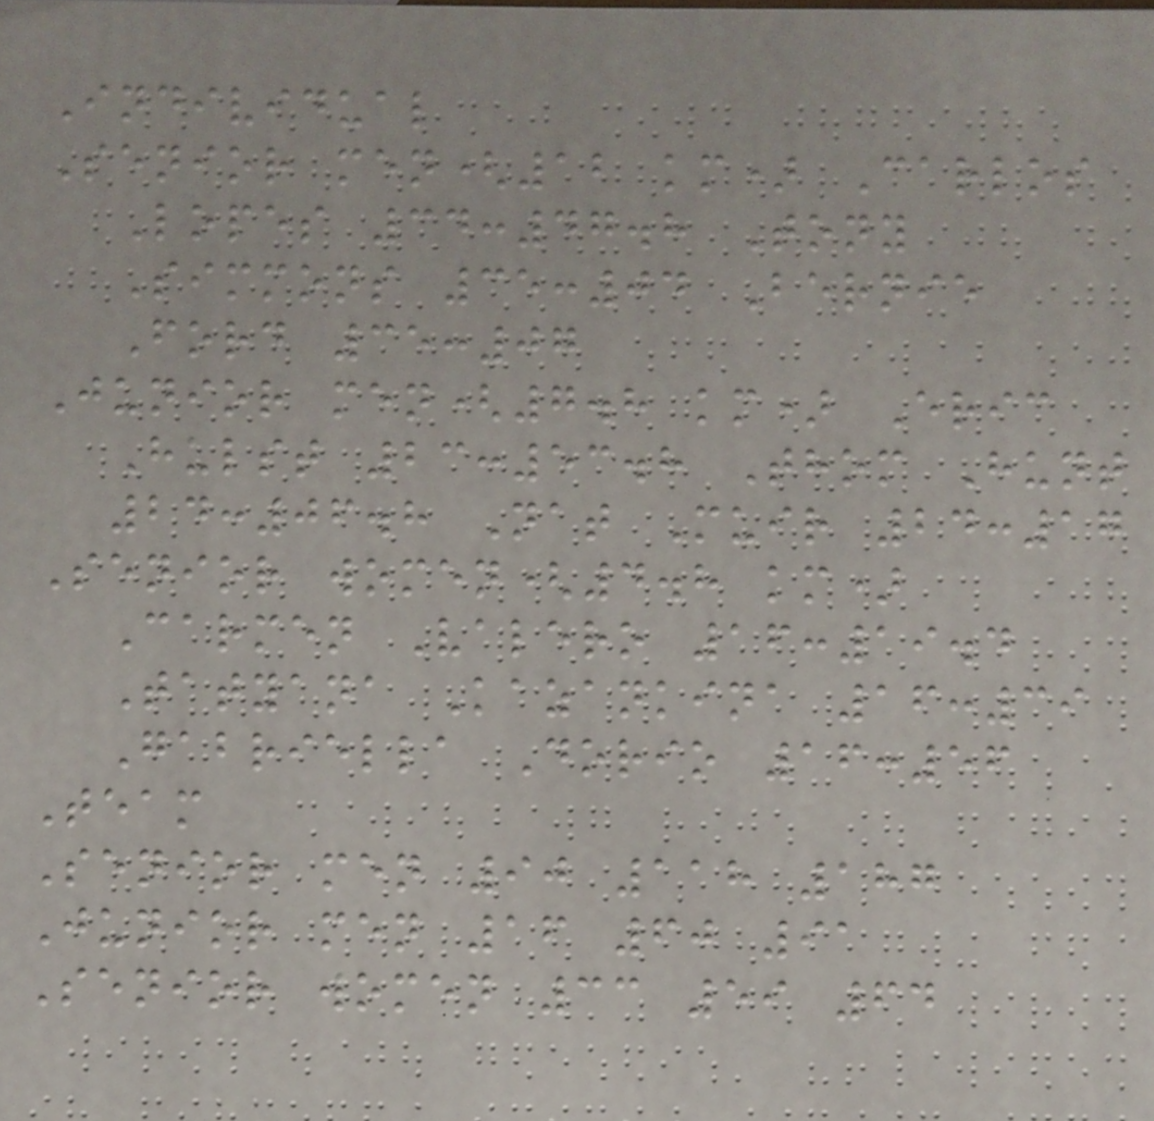Individual
Senior men(12 km) Carlos
Lopes 34:47.8 Tony
Simmons 35:04 Bernie
Ford 35:07
Junior men(7.8 km) Eric
Hulst 23:53.8 Thom Hunt
24:06.8 Nat Muir 24:17
Senior women(4.8 km)
Carmen Valero 16:19.4
Tatyana Kazankina 16:39
Gabriella Dorio 16:56
Team
Senior men 90 118 187
Junior men 16 60 91
Senior women 33 59 64
